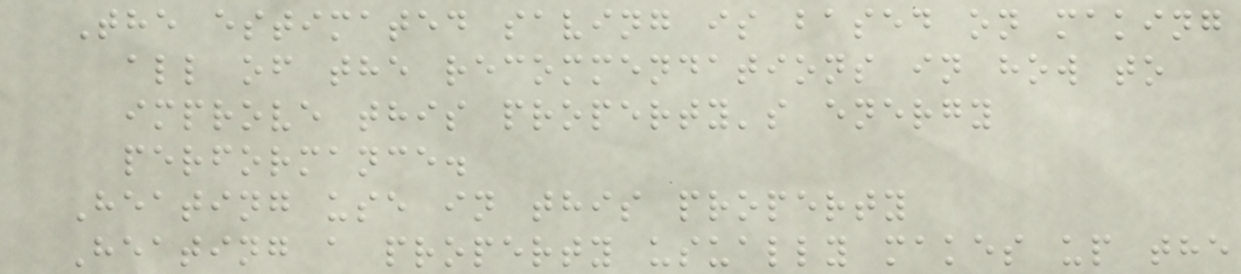The estimated saving is based on making
all of the recommendations in how to
improve this property's energy
performance.
Heating use in this property
Heating a property usually makes up the
